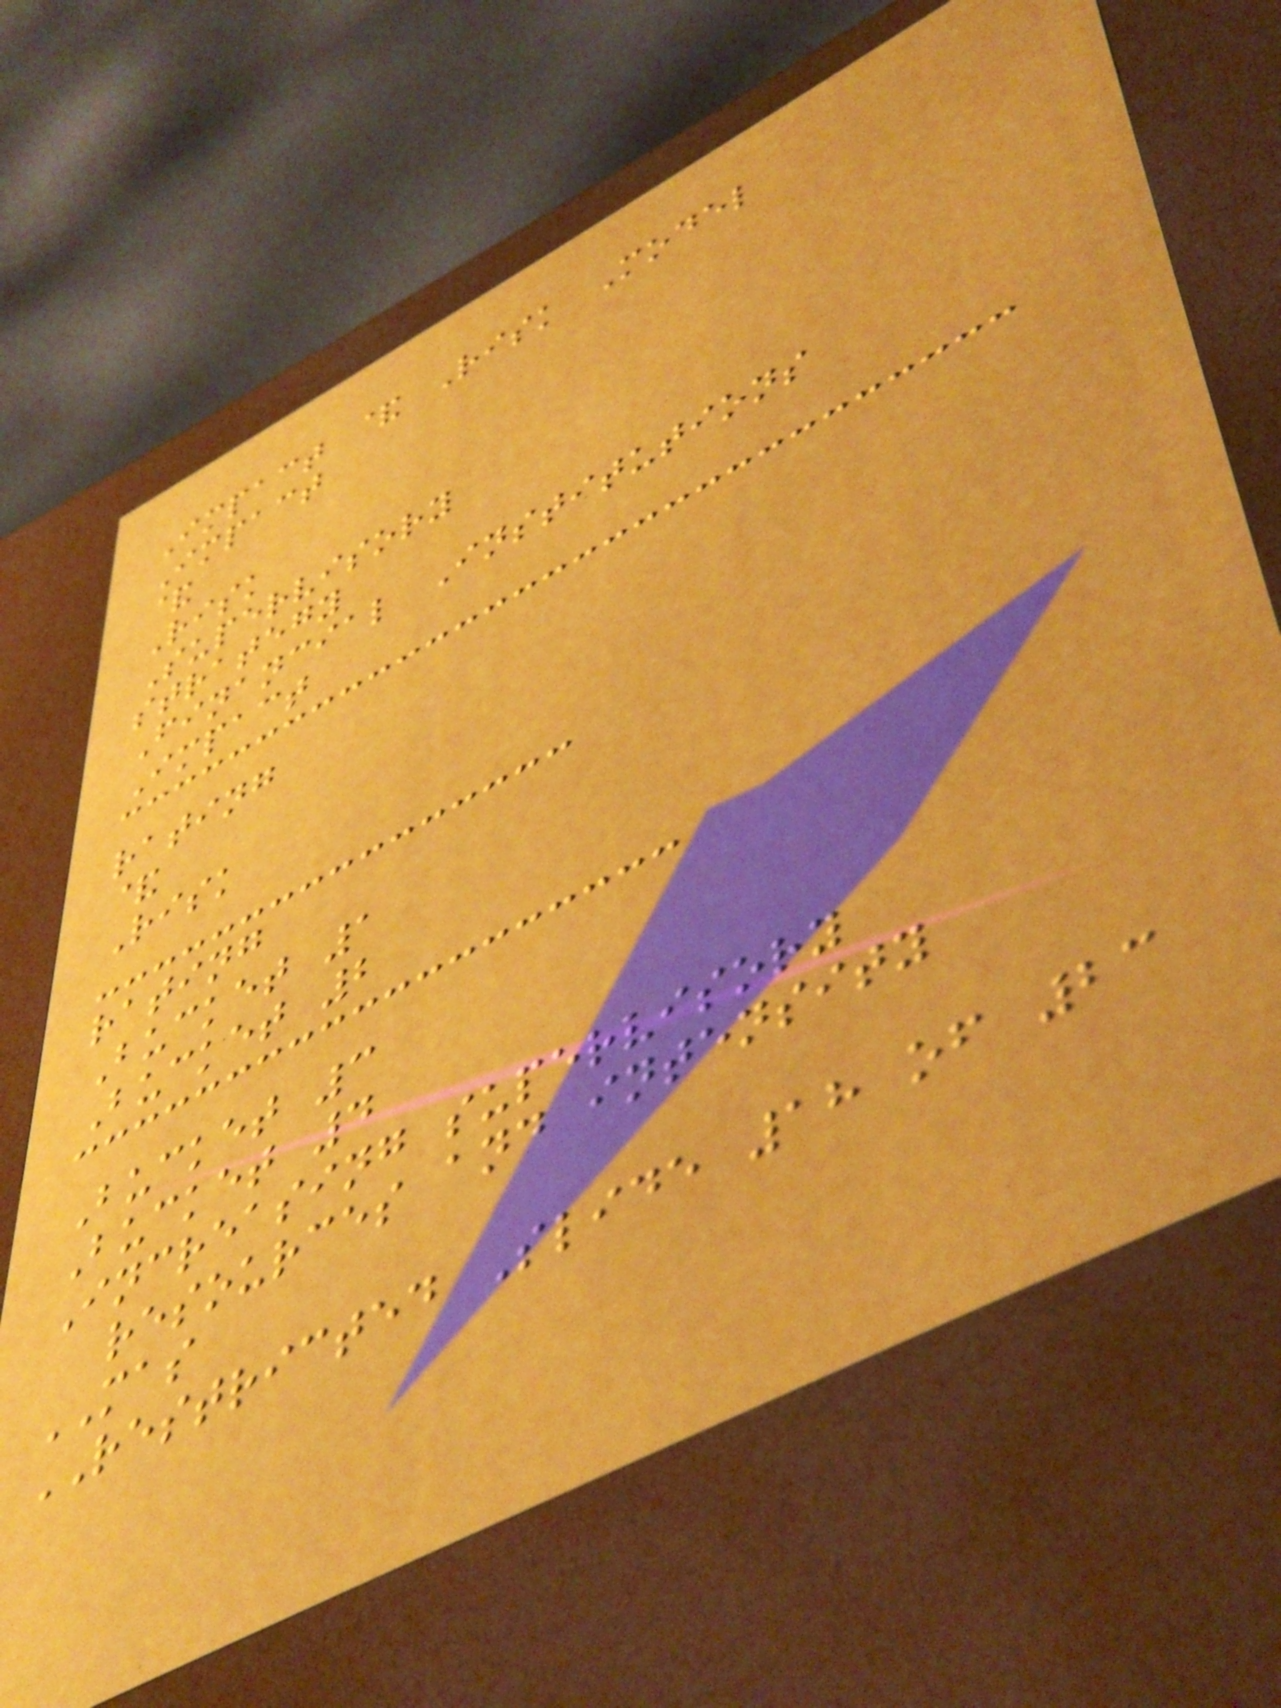Impact & Risk Model
Impact
&
Risk
Supervisory
strategy
Financial Institutions
Impact
rating
&
Risk
rating
Bucket 1
Bucket 2
Bucket 3
Bucket 4
Increasing supervisory
resources and intensity
MAS
RESTRICTED Slide 18 of 23
